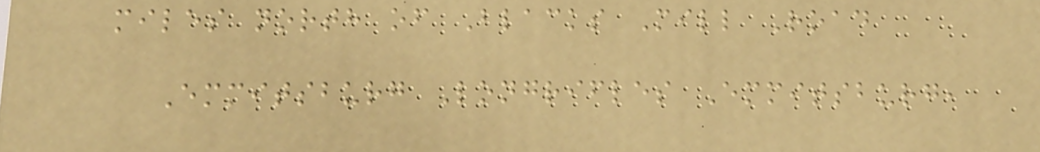miles north of Blacks Mill Road
Emmitsburg Longrifles Emmitsburg,
